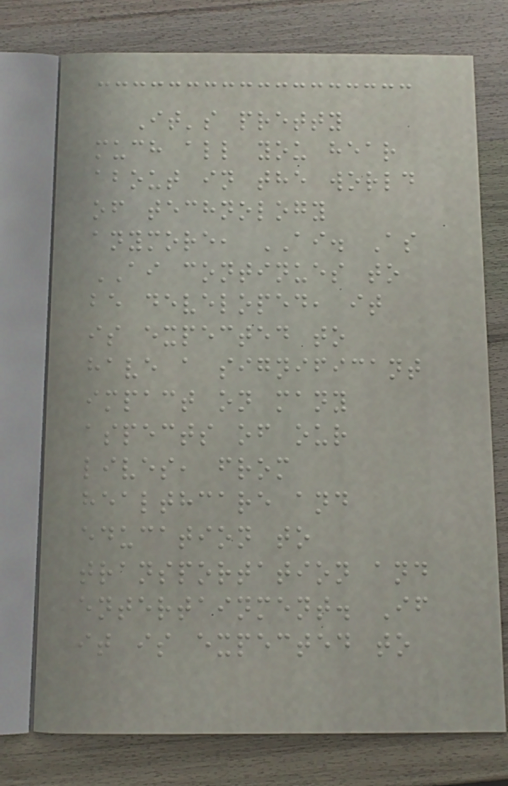It's pretty
much all you hear
about in the world
of technology
anymore, AI. As
AI continues to
be developed, it
is expected to
have a significant
impact on many
aspects of our
lives, from
healthcare and
education to
transportation and
entertainment. If
it is expected to
